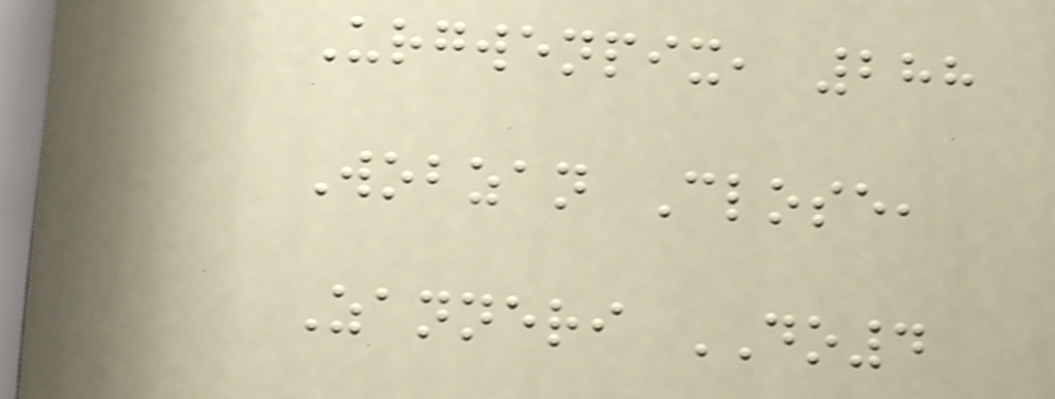Urgwenpix, 288
Wobzan Close,
Zanneri DO4
